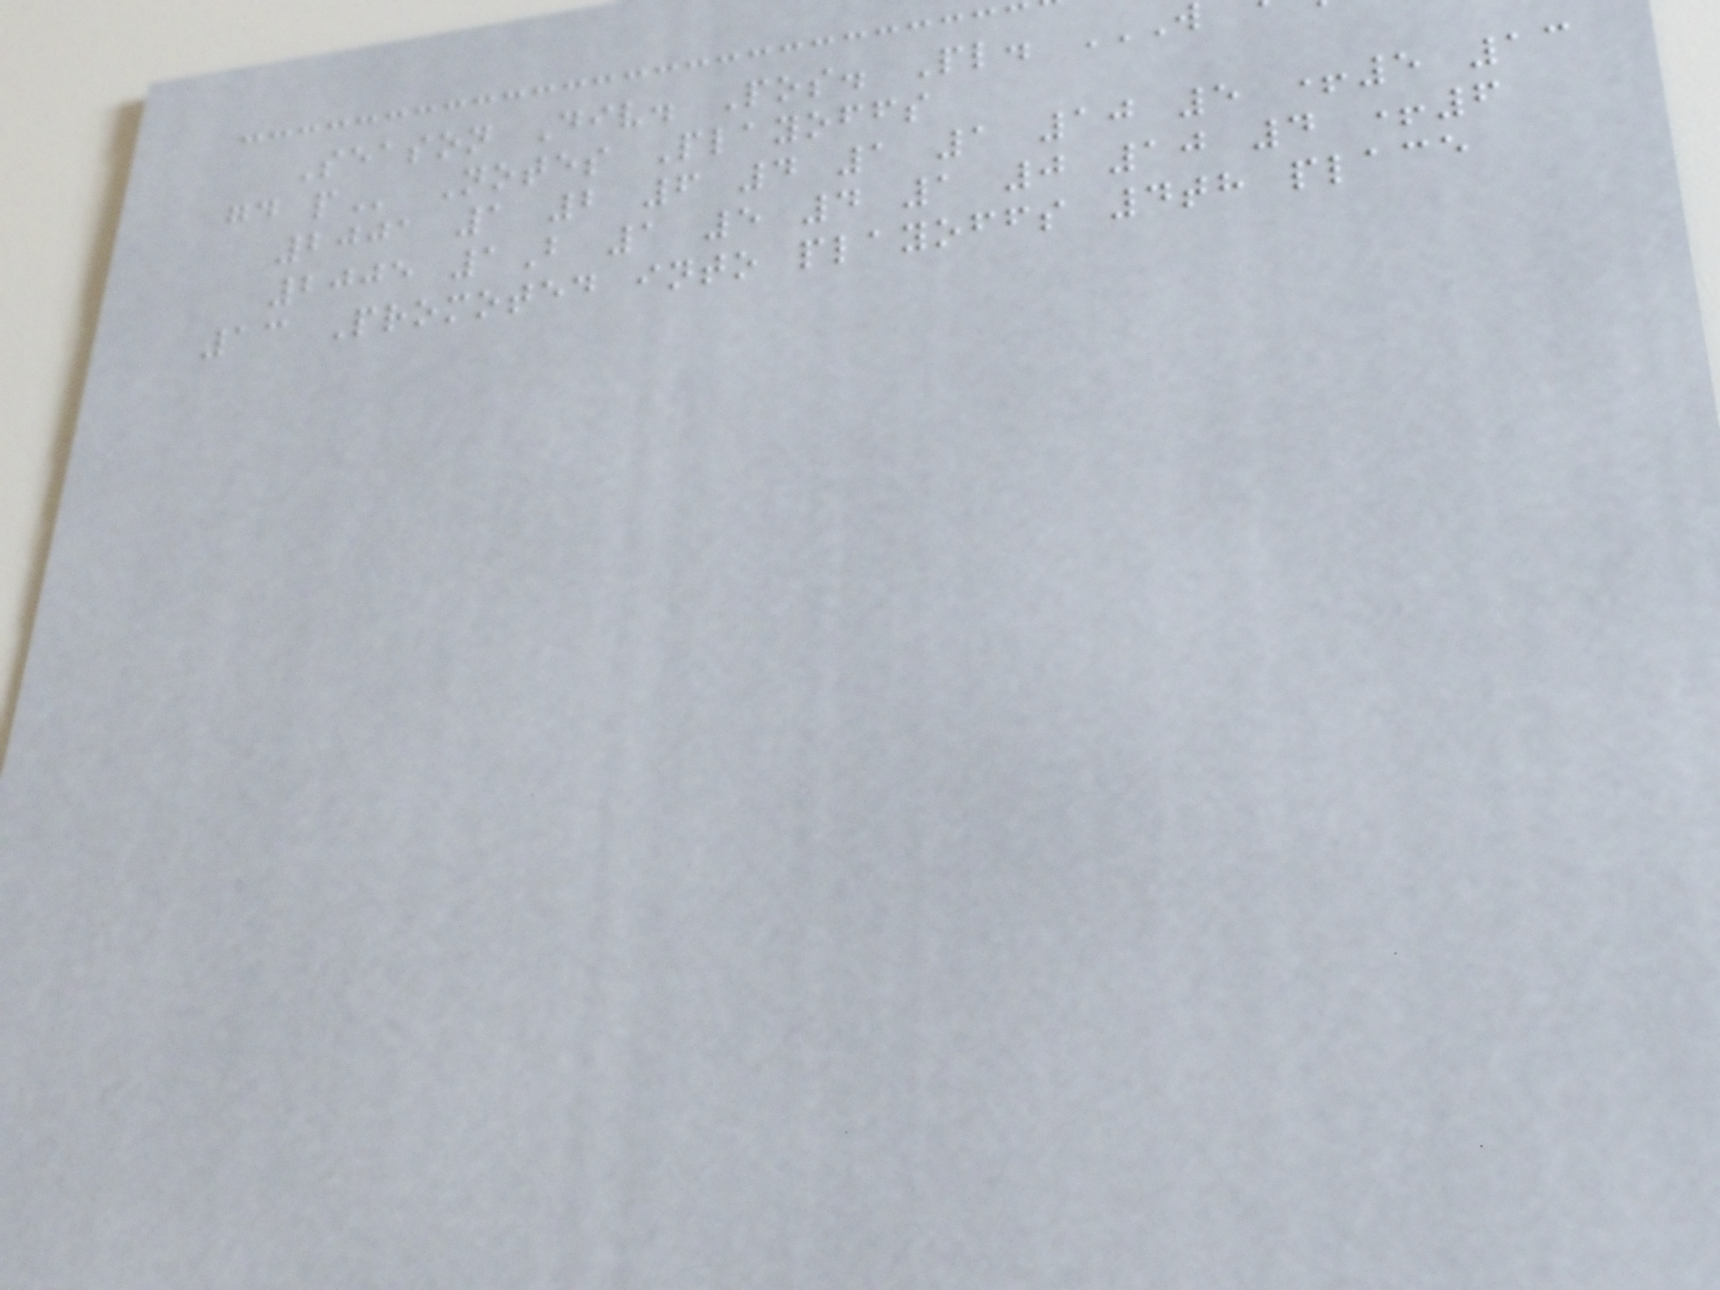2001 1 2 6 4 1 1 10 5 +5 13
2005 1B 1 5 4 1 0 10 4 +6
13 Promoted into playoffs 4th place
